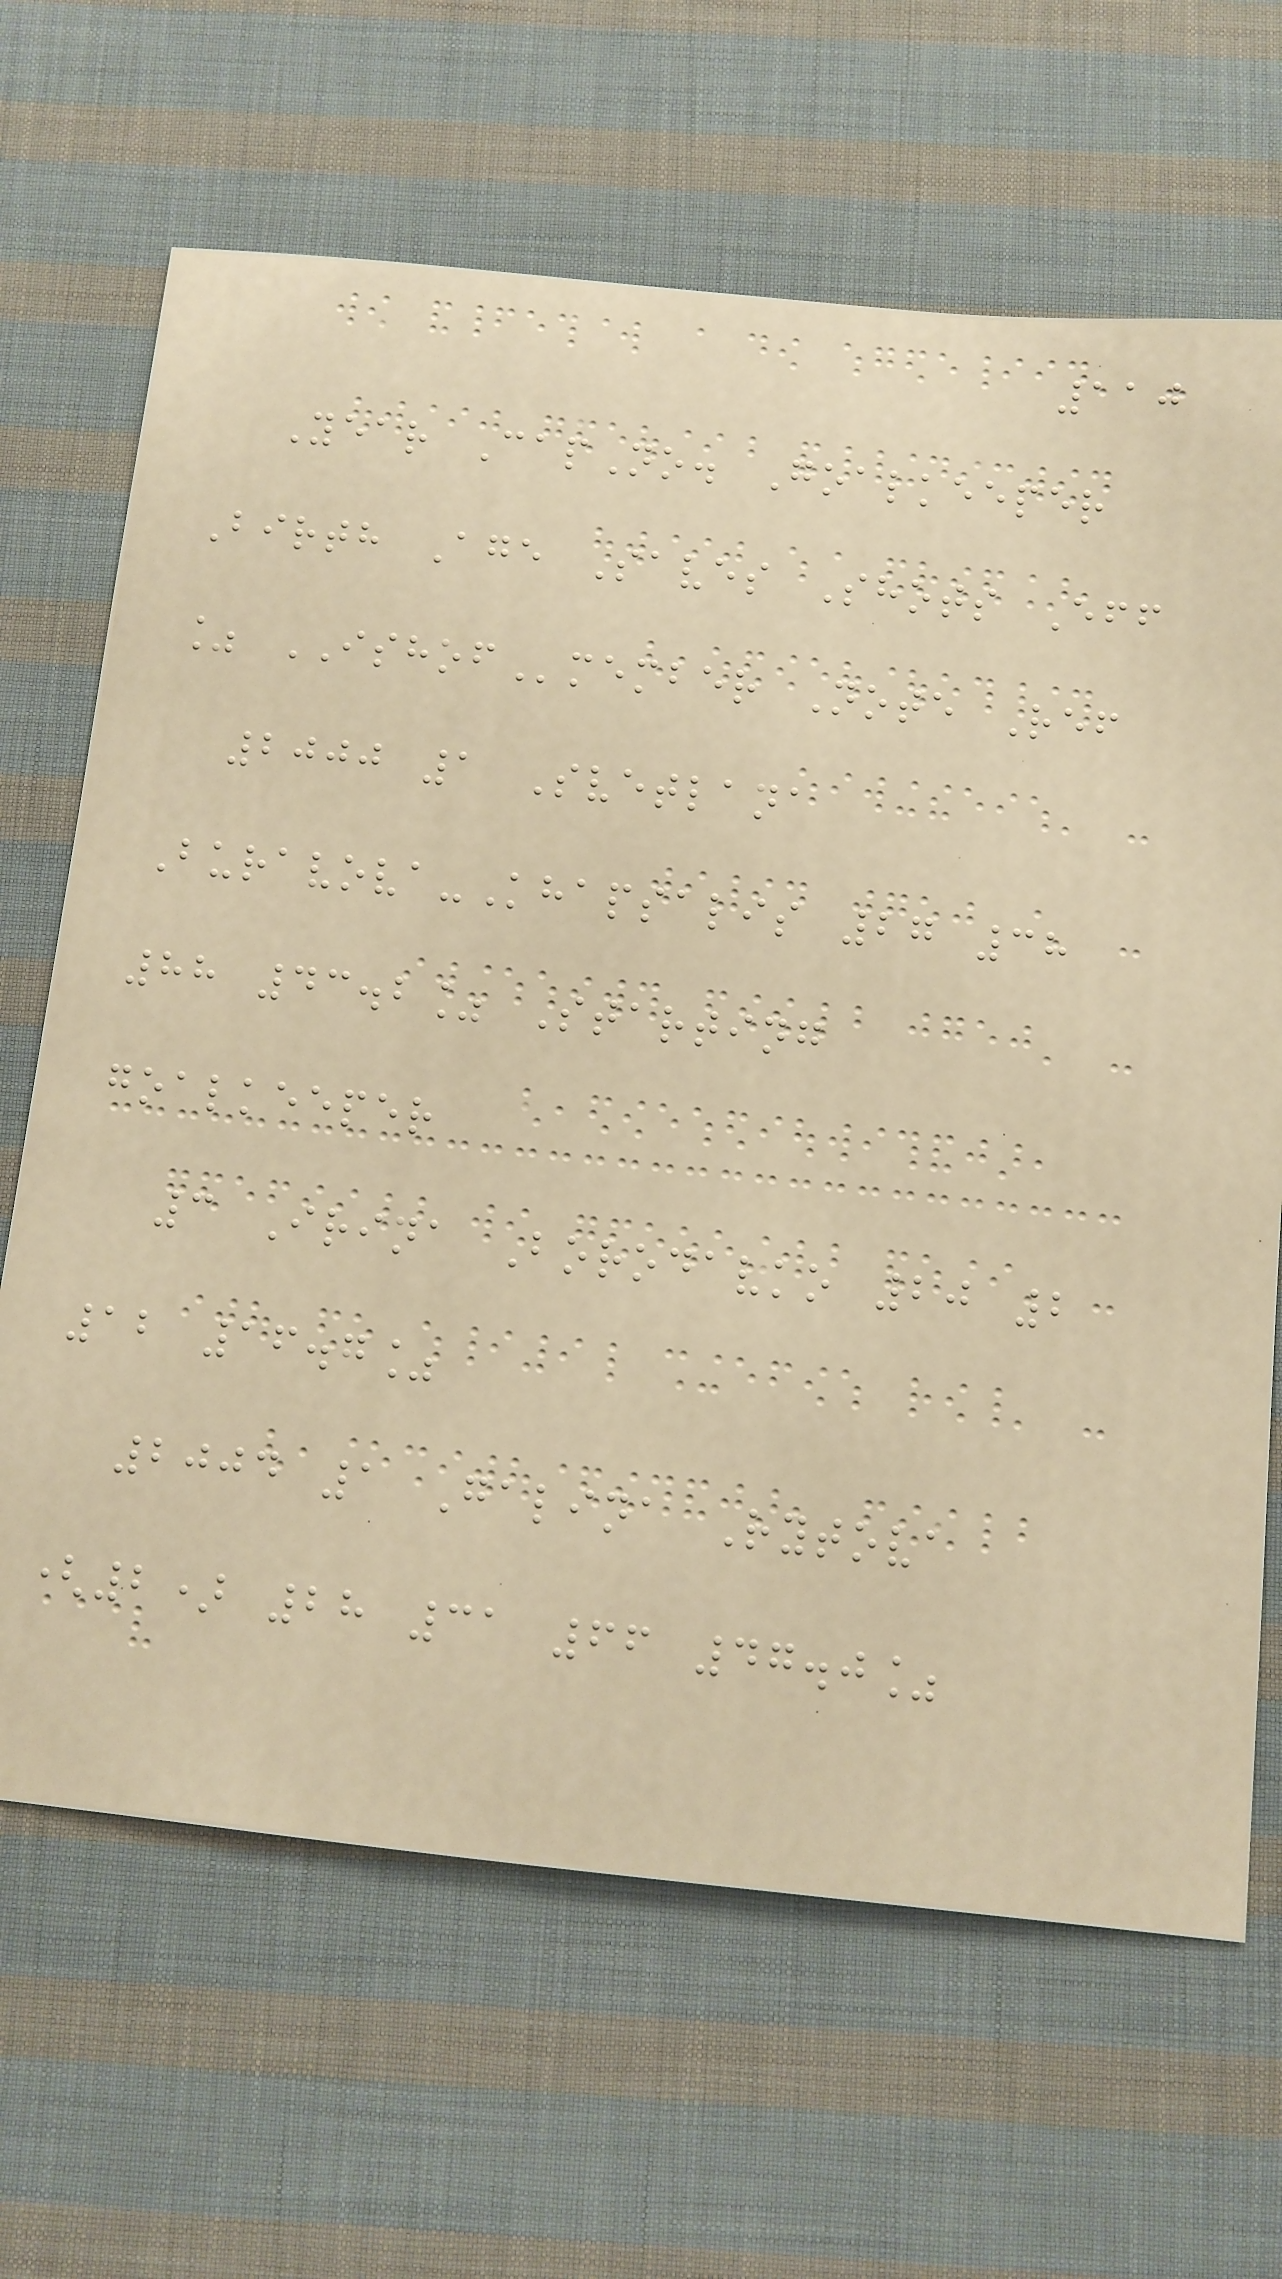110
Year CapNo. Goalkeeper
Birth Age Saves Shots Eff
% ISHOFmember Note Ref
2000 1 Svetlana
Buravova-Khapsalis 27 38
88 43.2% Starting
goalkeeper
3 Irina Borodavko 20 2
12 16.7%
2004 1 Galina Rytova
(2) 28 31 66 47.0%
